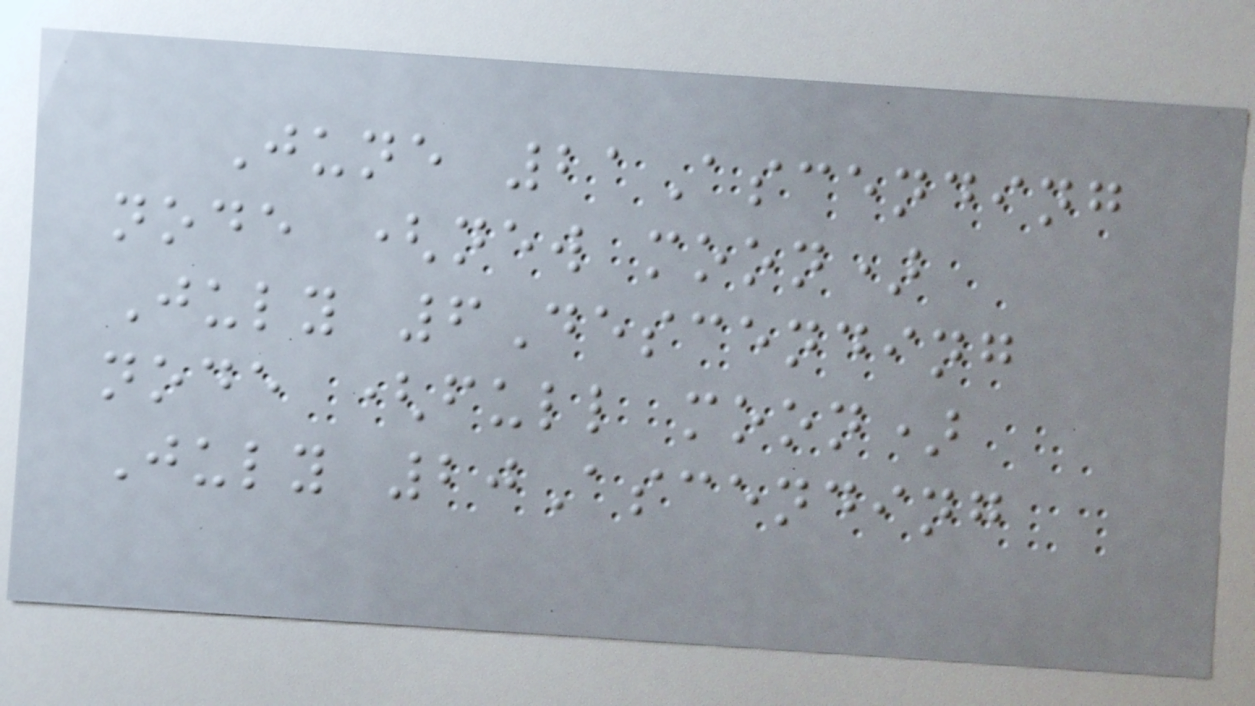June 21Ascending
node (new moon)
July 6Descending
node (full moon)
July 20Ascending
